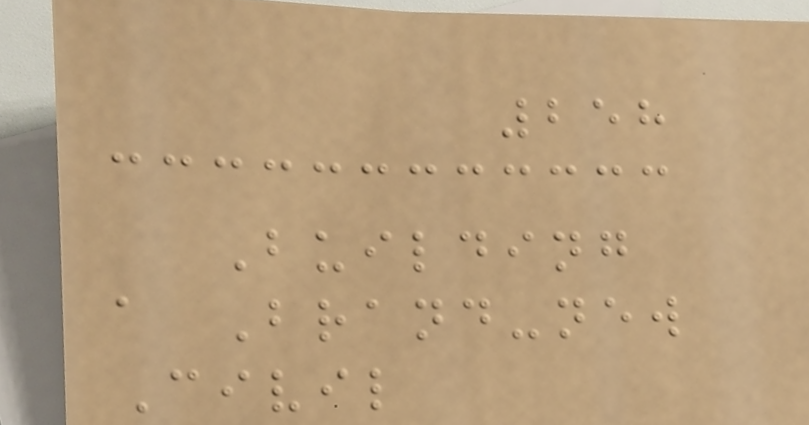258
Building
a Brand-new
Civil
